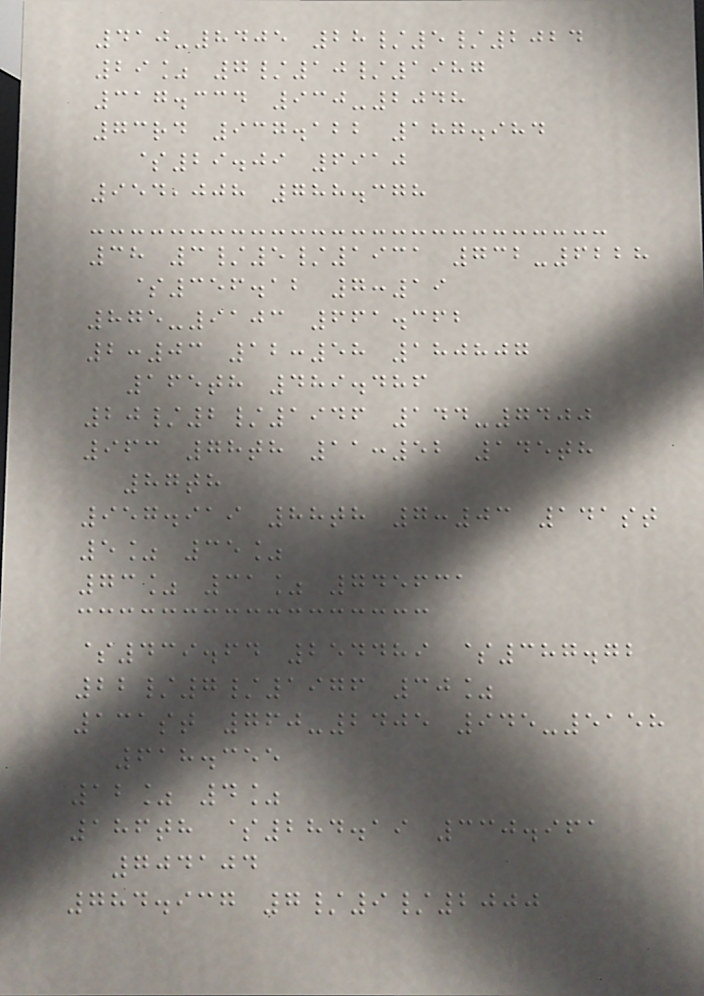410-8405 28/5/2024
29% 7/10/1987
317.334 930-2048
73rd 937.122 187.984
$29.09 6910
954,008 788.378
38 3/5/1931 732-6228
$356.12 7:19
875-9103 661.362
2:03 12:58 180807
165th 489.486
20/2/1946 144-7400
963 78th 11:52 145th
87th
957.919 88th 7:03 141st
5% 35%
73% 31% 745631
$439.64 254489 $387.72
22/7/1976 30%
131st 760-2405 945-5158
618.355
12% 4%
186th $284.19 330.961
704104
784.937 7/9/2000
